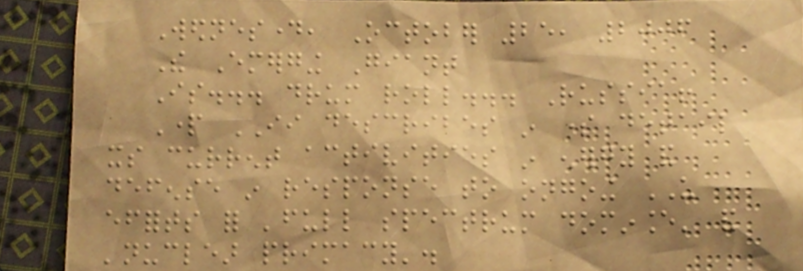Wednesday, October 25, 2006
The Emerging Giant
Is... drum roll... Russia!
Part II describes in some detail
its current activities in energy and
defense in response to ongoing US
efforts for 'full spectrum dominance' and
'nuclear primacy'.
